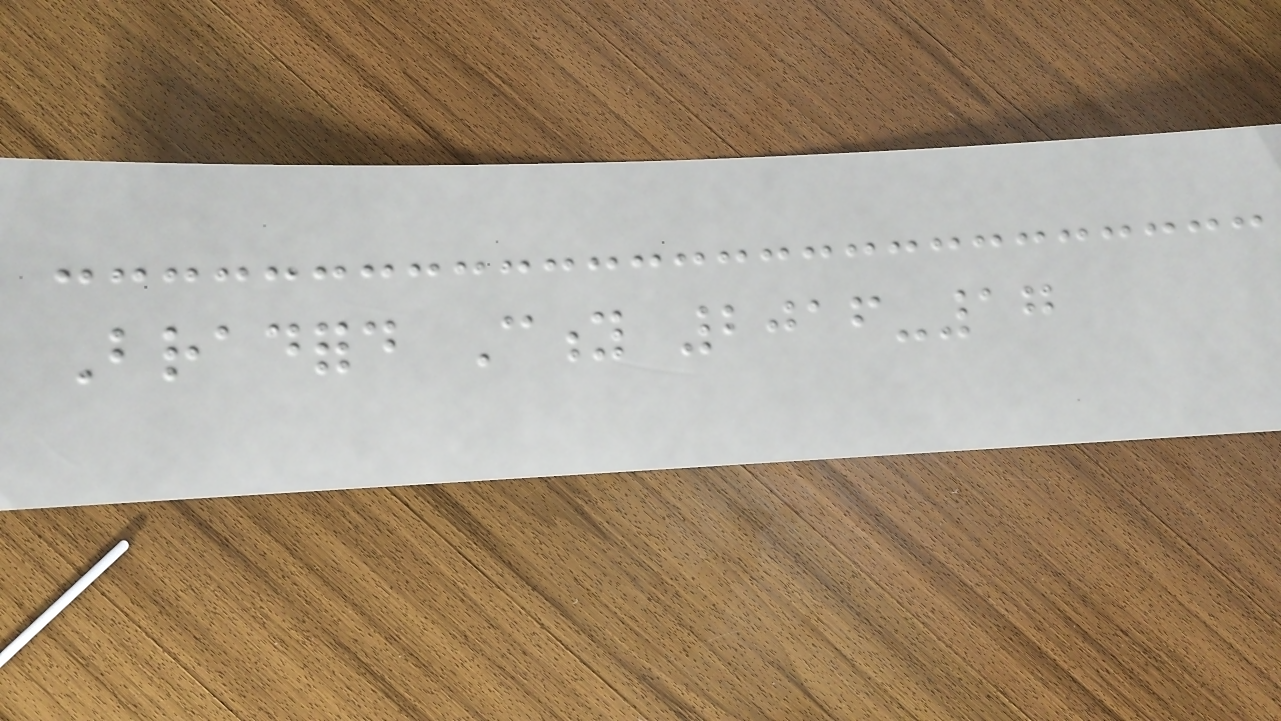Bradford City 2016-17
